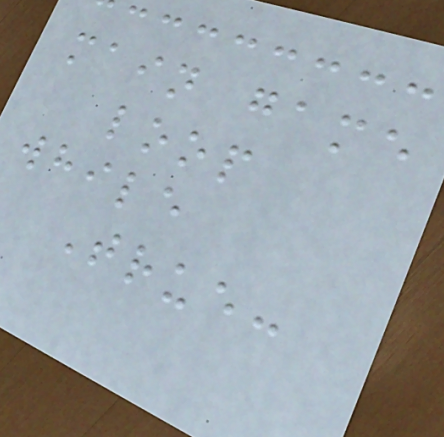main game
loop
while
True:
